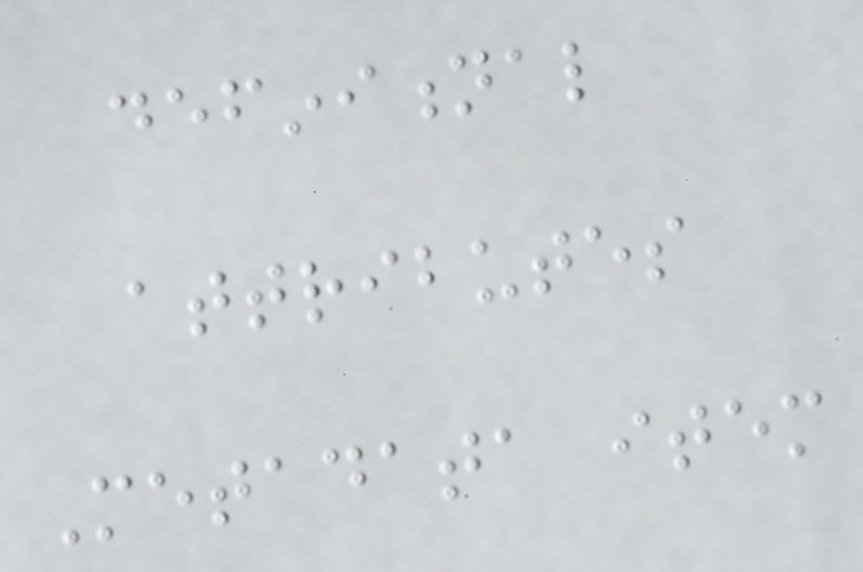definitional
attributes
Metadata item
